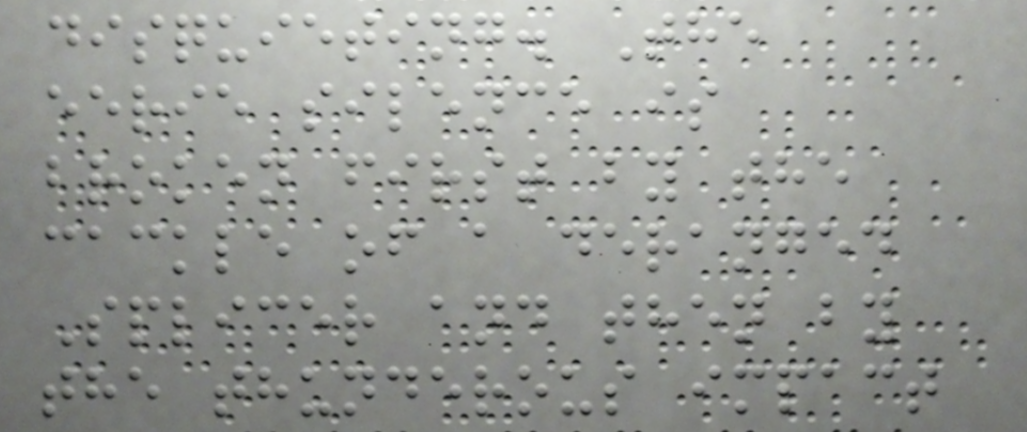disquieting. The
eerie silence is
broken first by the
cackle of a deranged
Splicer and then by
the thunderous impact
